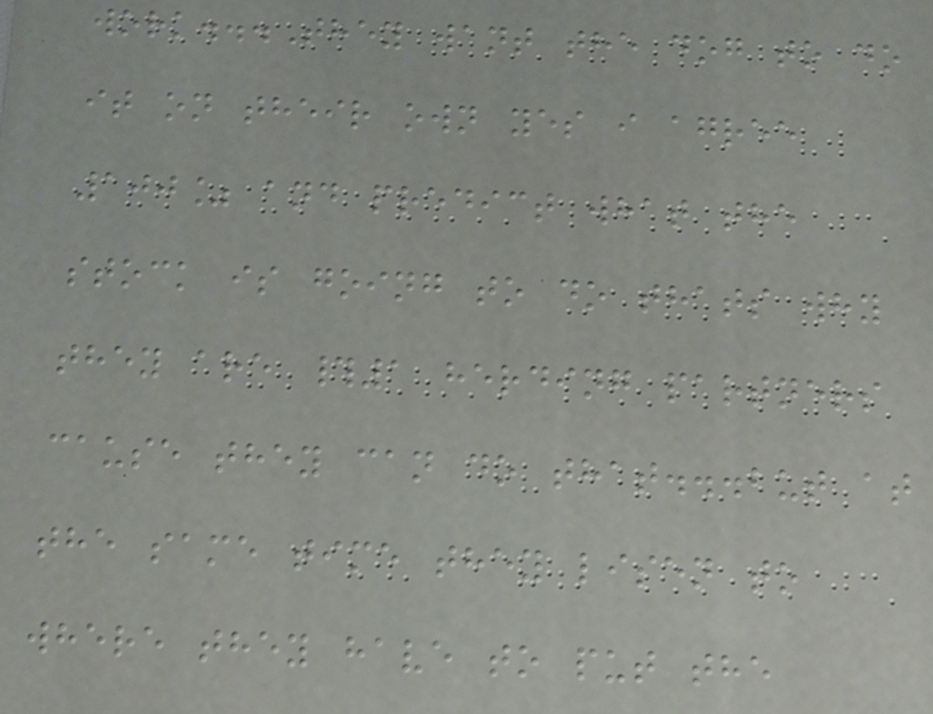work...They want the dog to do
it on their own yes i agree
100% and predict what the
stock is going to do thats why
they are #1 herding partners
cause they can do that...but at
the same time they lisen to
where they have to put the
